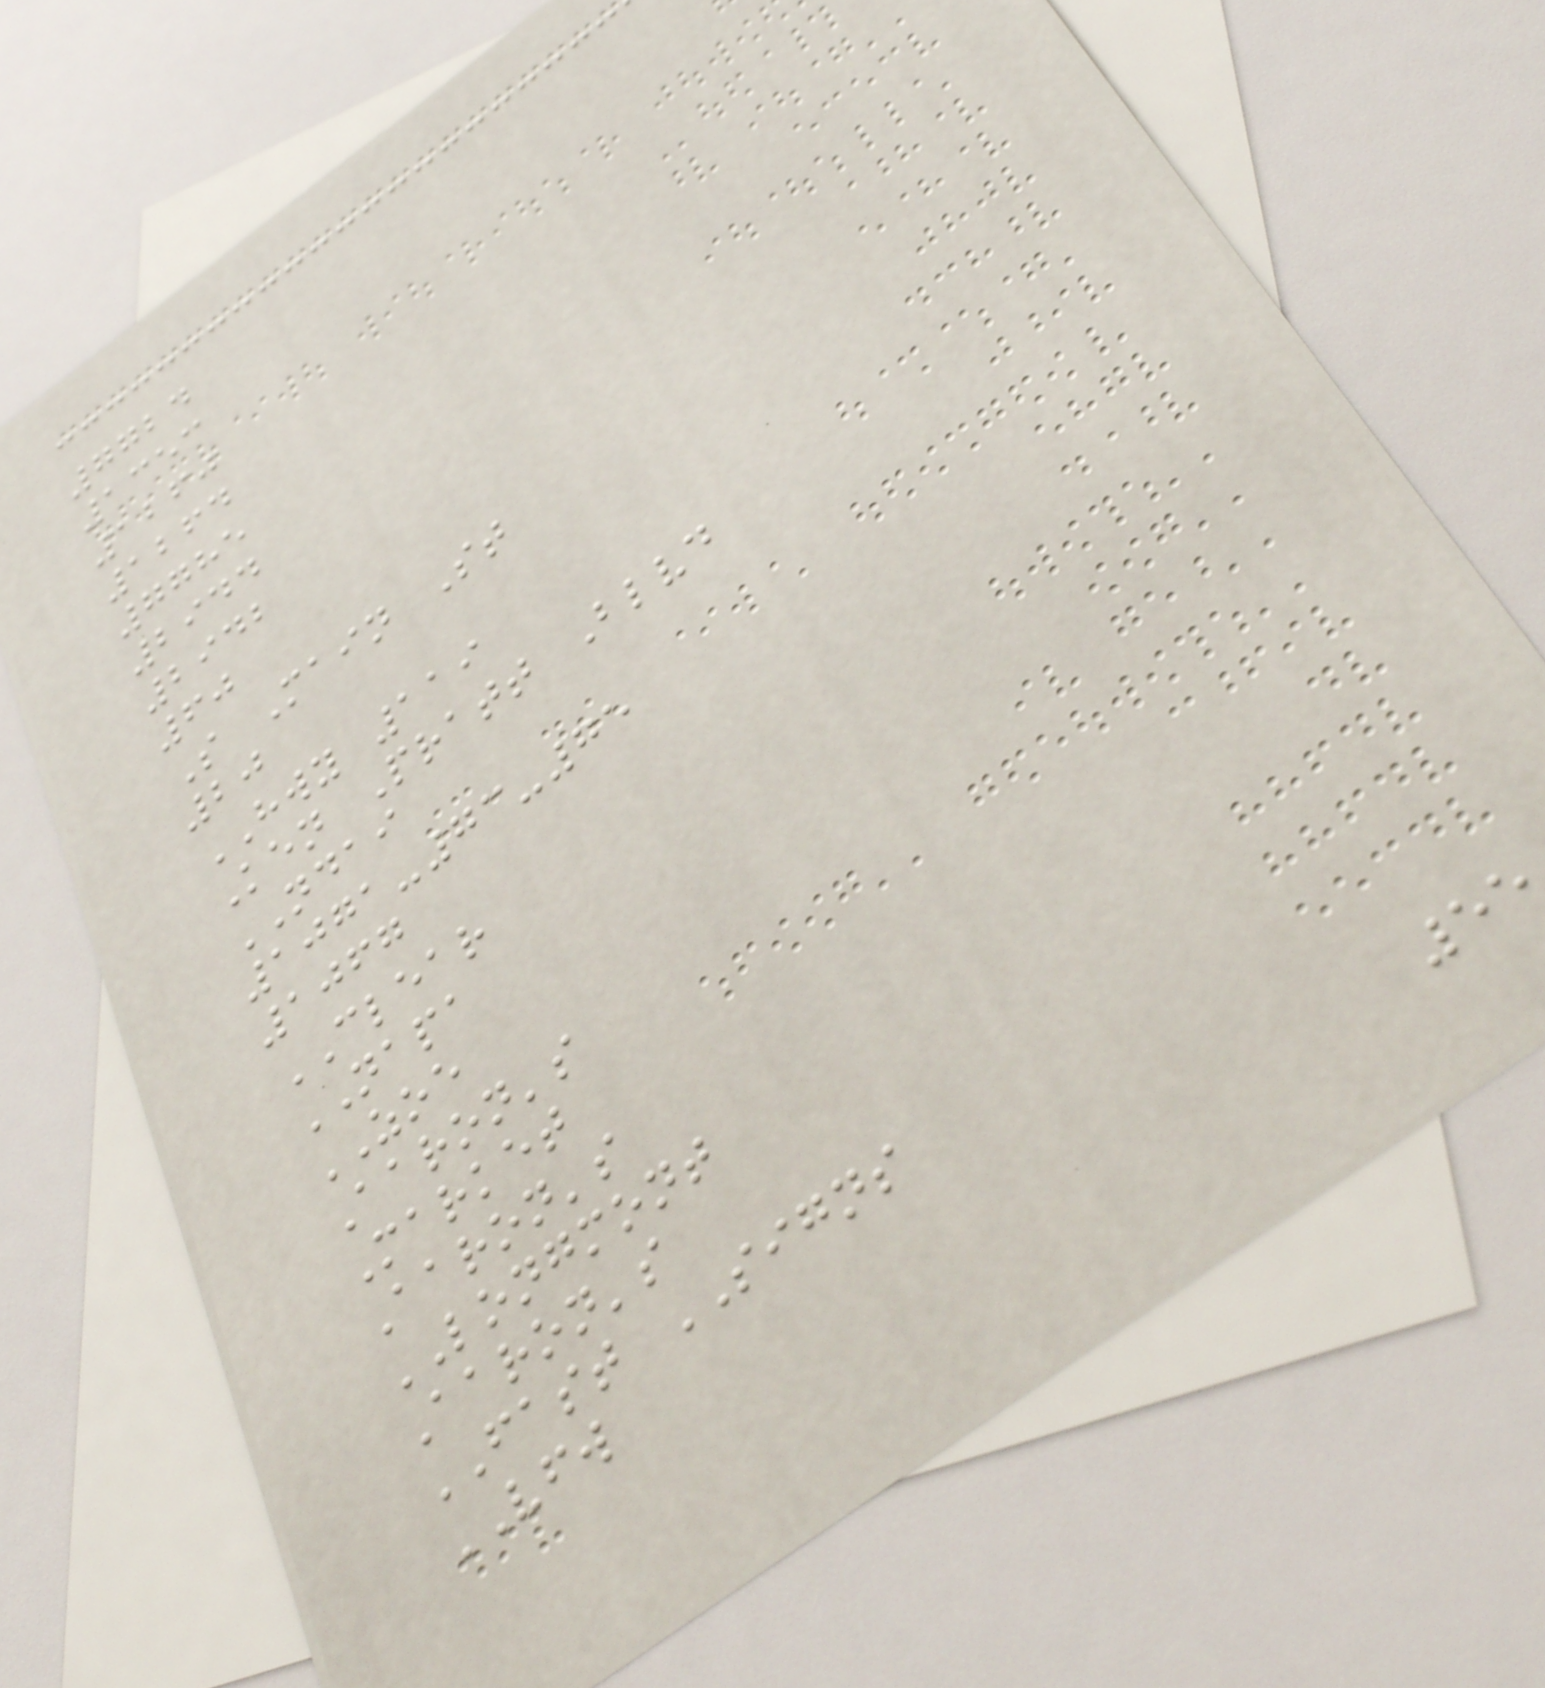7724
1353
1260
1264
7785
2944
2942
60
S Main St
20
HWY 119
Ken Pratt Blvd
NDAI
1071-73-75
1067
CLEAR
NAPA
ZOE
Aaron's
Market
Aaron's
LONGMONT
Aaron's
FAST SIGNS
VFW
55
